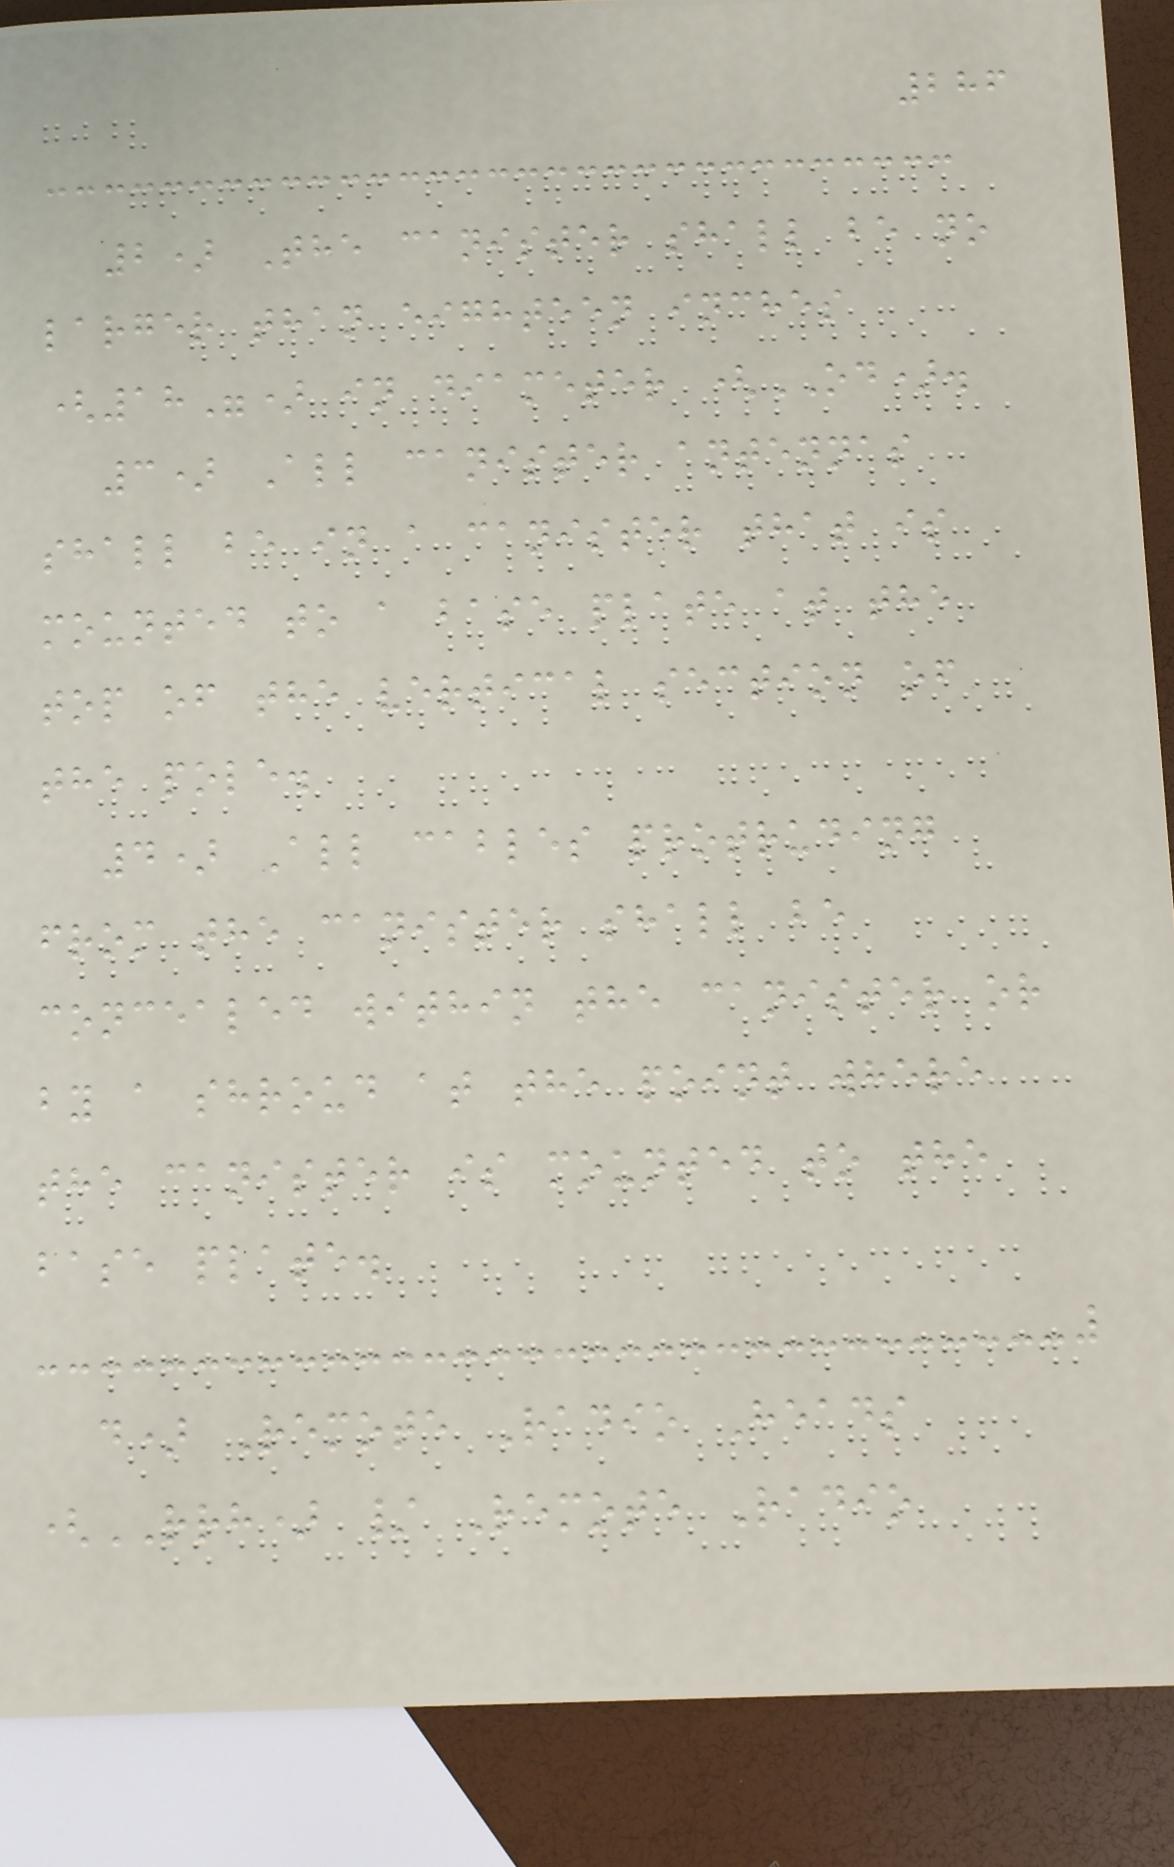286
2) The canister shall be no
larger than eighteen inches
(18") in diameter (OD).
3) All canister antennas
shall be in a canister that is
mounted to a base plate at the
top of the vertical section of
the pole.
4) All cables protruding
from the canister shall be
concealed within the canister or
by a shroud at the point where
the canister is mounted to the
base plate.
d) Remote Radio Heads
(RRH) / Remote Radio
